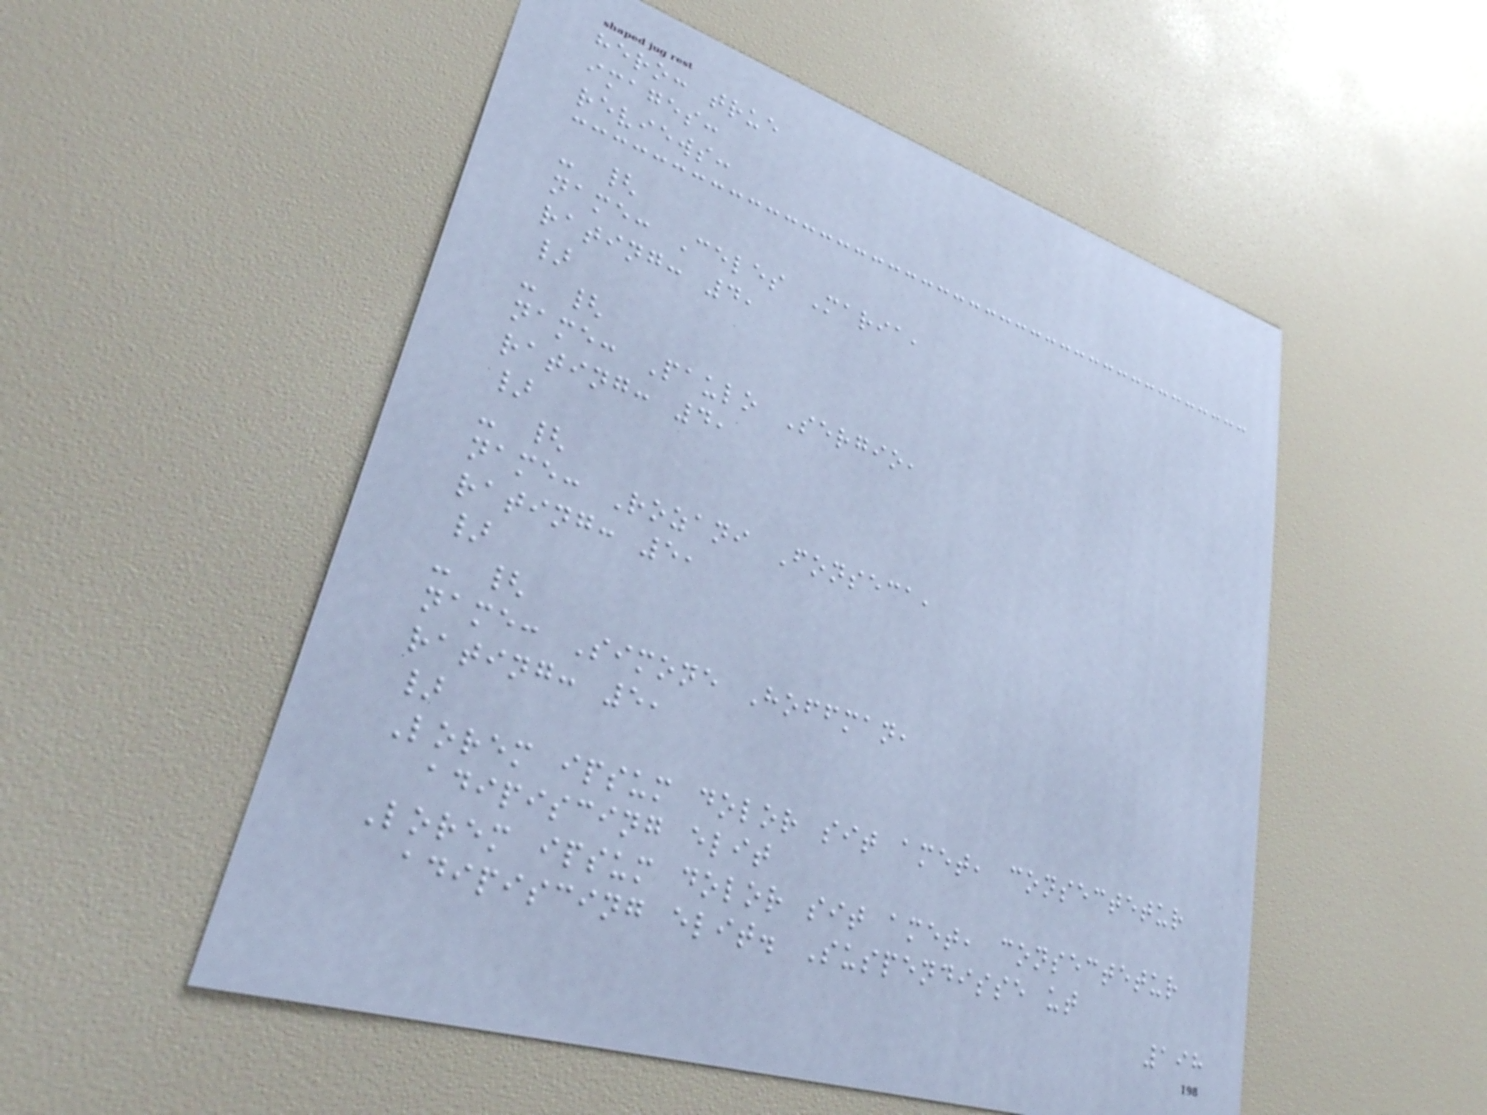hero: true
images:
reviews:
- {
name: Celes Maria,
rating: 4,
}
- {
name: Paulo Sergio,
rating: 4,
}
- {
name: Rozani Fonseca,
rating: 5,
}
- {
name: Simone Hoffman,
rating: 5,
}
Lorem ipsum dolor sit amet, consectetur
adipiscing elit
Lorem ipsum dolor sit amet, consectetur
adipiscing elit. Suspendisse ut
198
